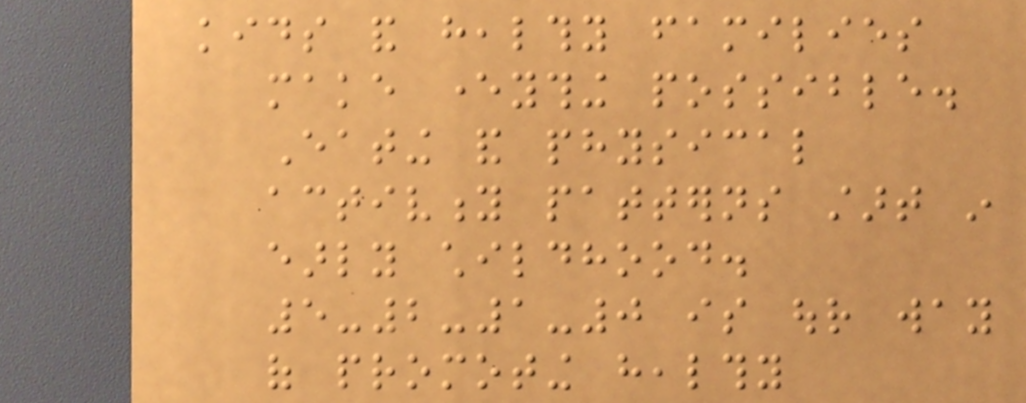kids and healthy families
make everything possible.
Eating and physical
activity patterns start in
early childhood.
5-2-1-0 is our way
of promoting healthy
